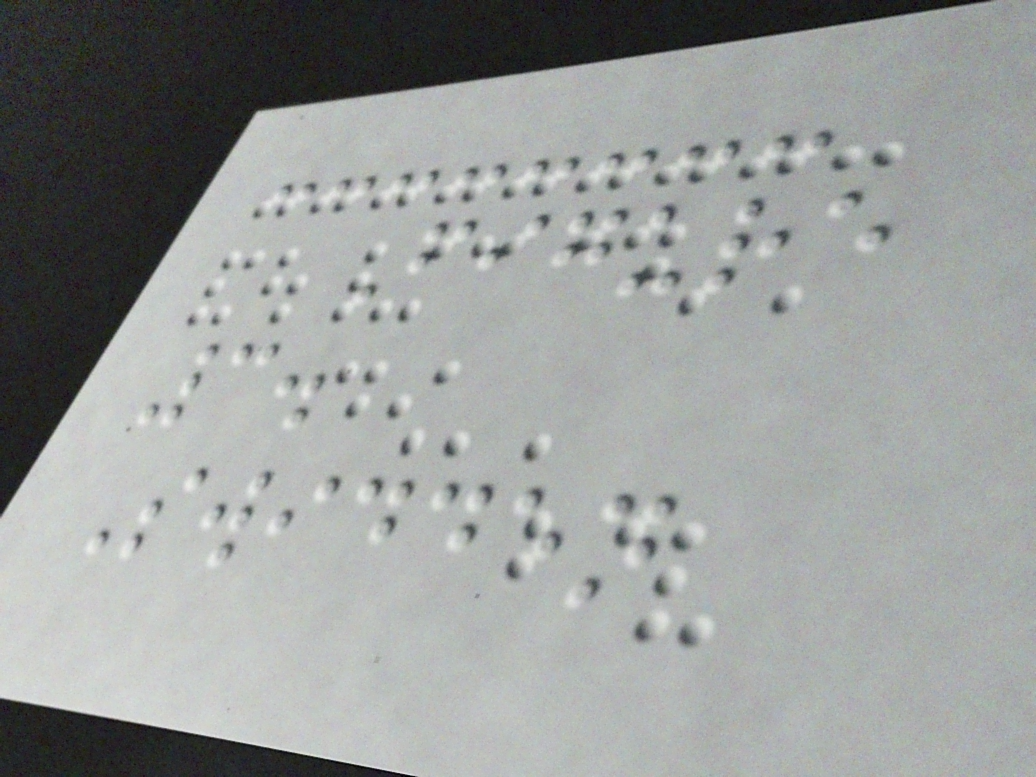Figure
3.
Swidden
